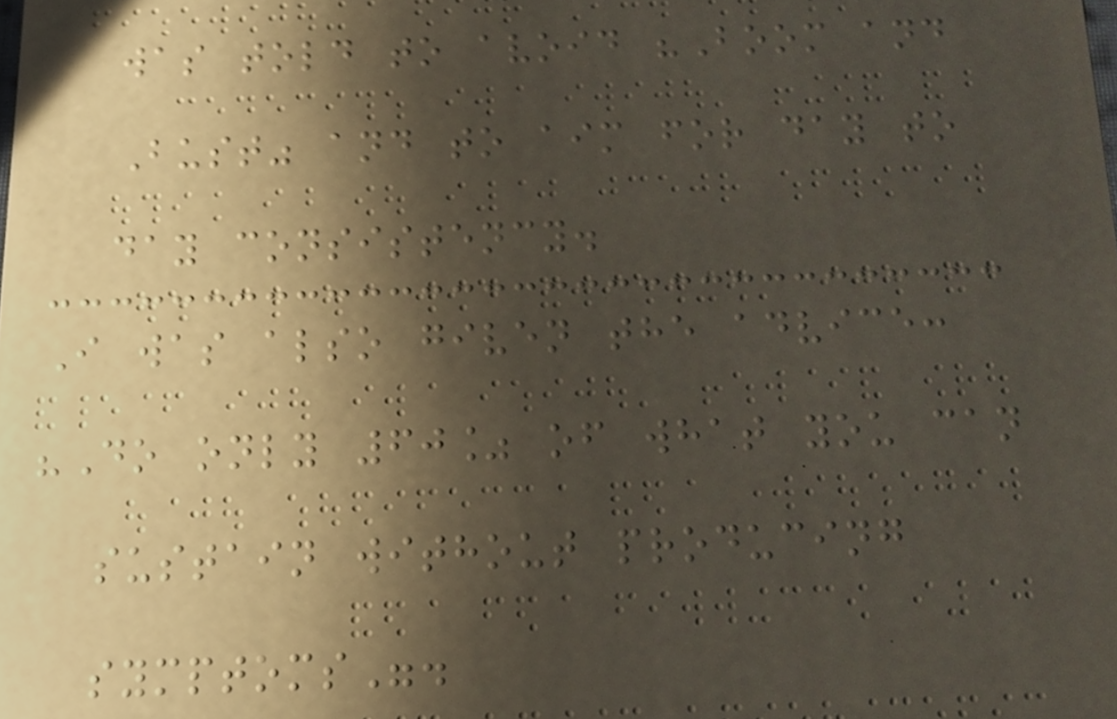was told to avoid "Boom and
Bust" and to aim for day to
day consistency.
I was also given the advice:
"Do only 60% of what you can
sustain without producing
symptoms".
